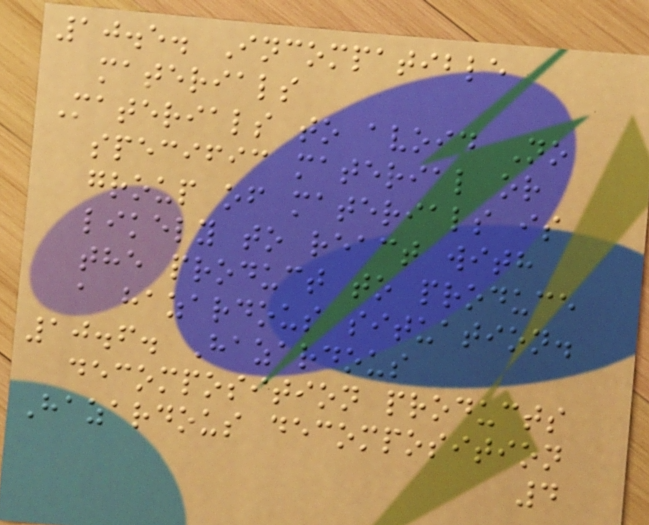10.5. Incompatible
materials
Materials to avoid No
specific material or
group of materials is
likely to react with
the product to produce
a hazardous situation.
10.6. Hazardous
decomposition products
Hazardous decomposition
4
